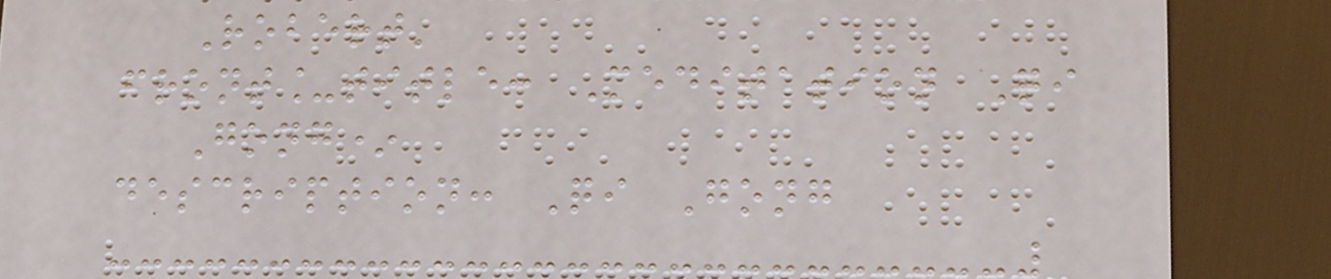Robert'
front_title: Meditation Qi
Gong*
description: Qi Gong
